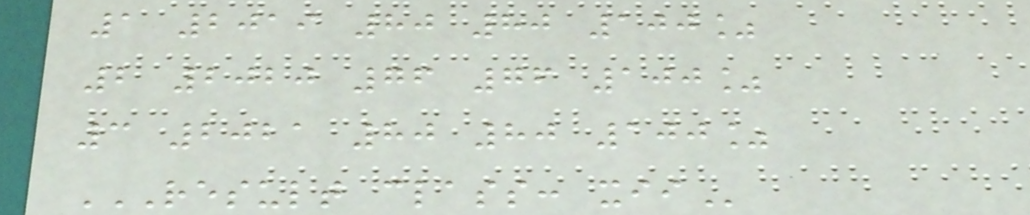1 2019 80 80 100%
2 2020 76 76 100%
3 2021 80 80 100%
RESULT CLASS: XII
